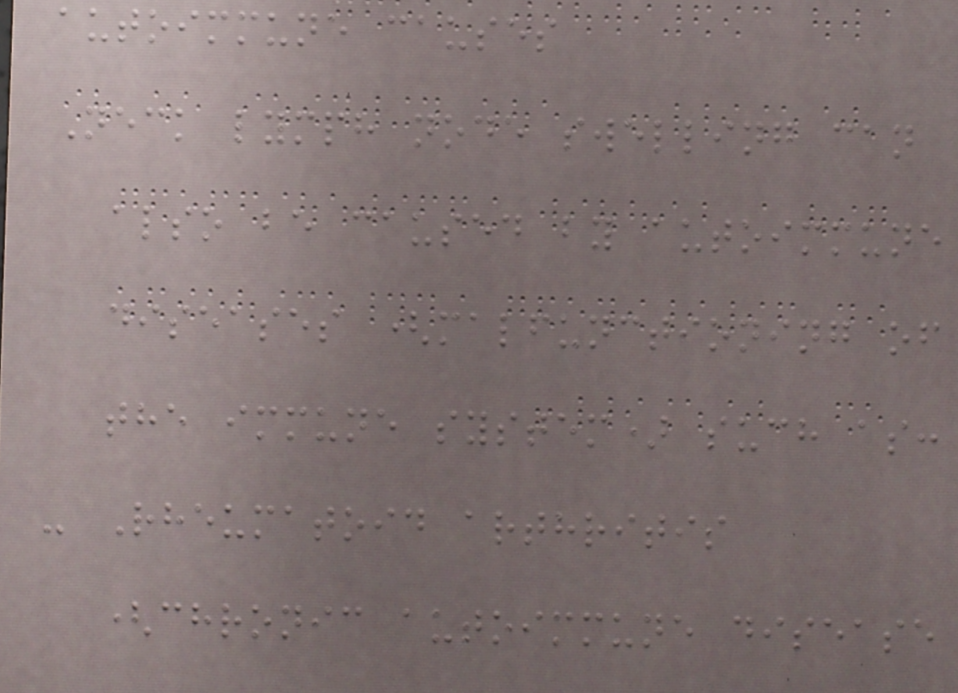autoimmune causes
Neck lymph node swelling can
also be caused by autoimmune
diseases (malfunctioning of
the immune system) such as:
- Rheumatoid arthritis
(chronic autoimmune disease
